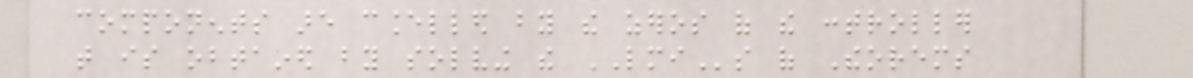components are cancelled by the zeros of the controller
that is obtained by solving the LMIs of Theorems
